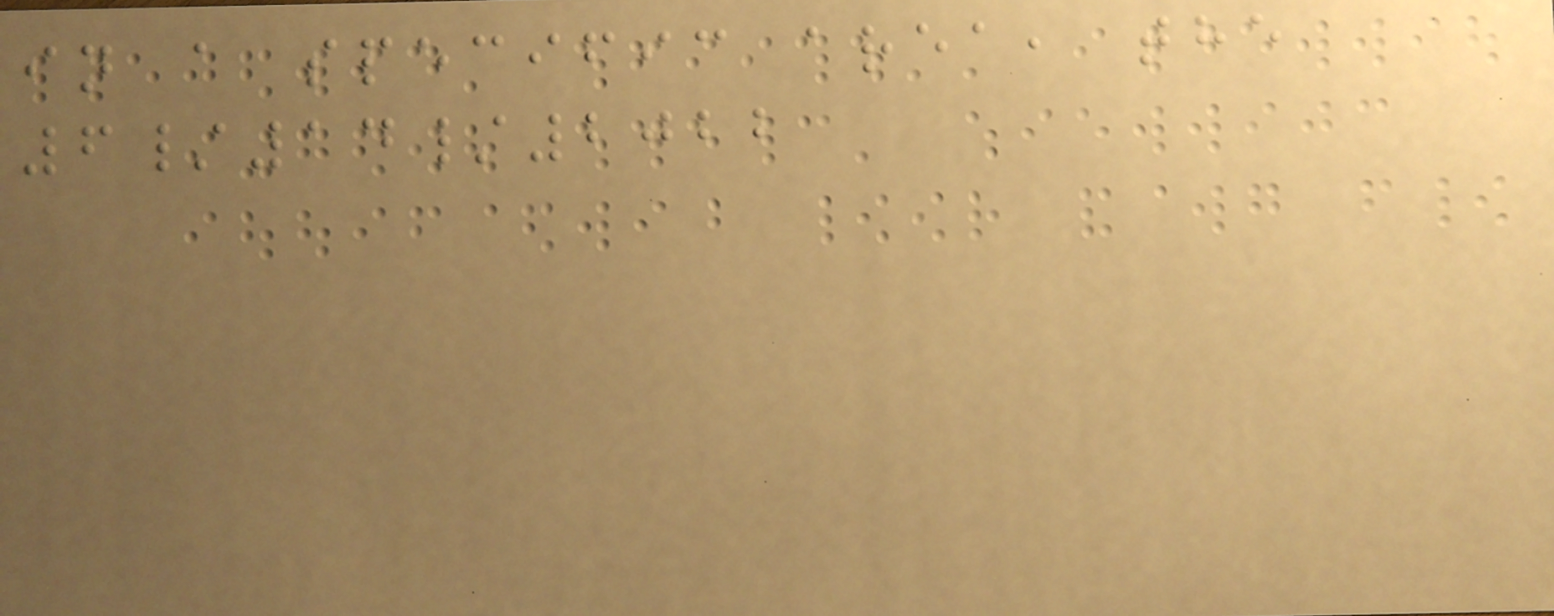in a specific area, the
6/14/2022
